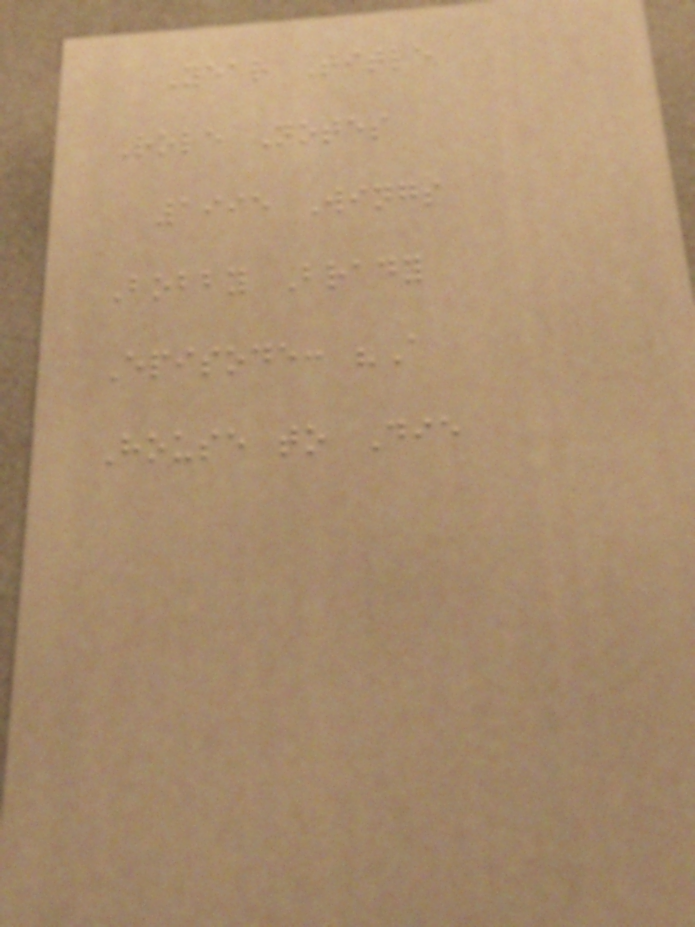Year Title
Role Notes
1995 Wings
Bobby Brady
Episode: "A
House to Die
